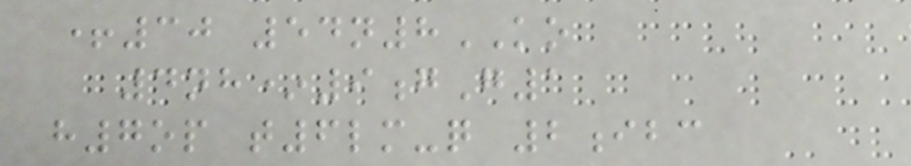+30 54n8KO
4nh*9gG1
h7op t6lm-q 2ibc
